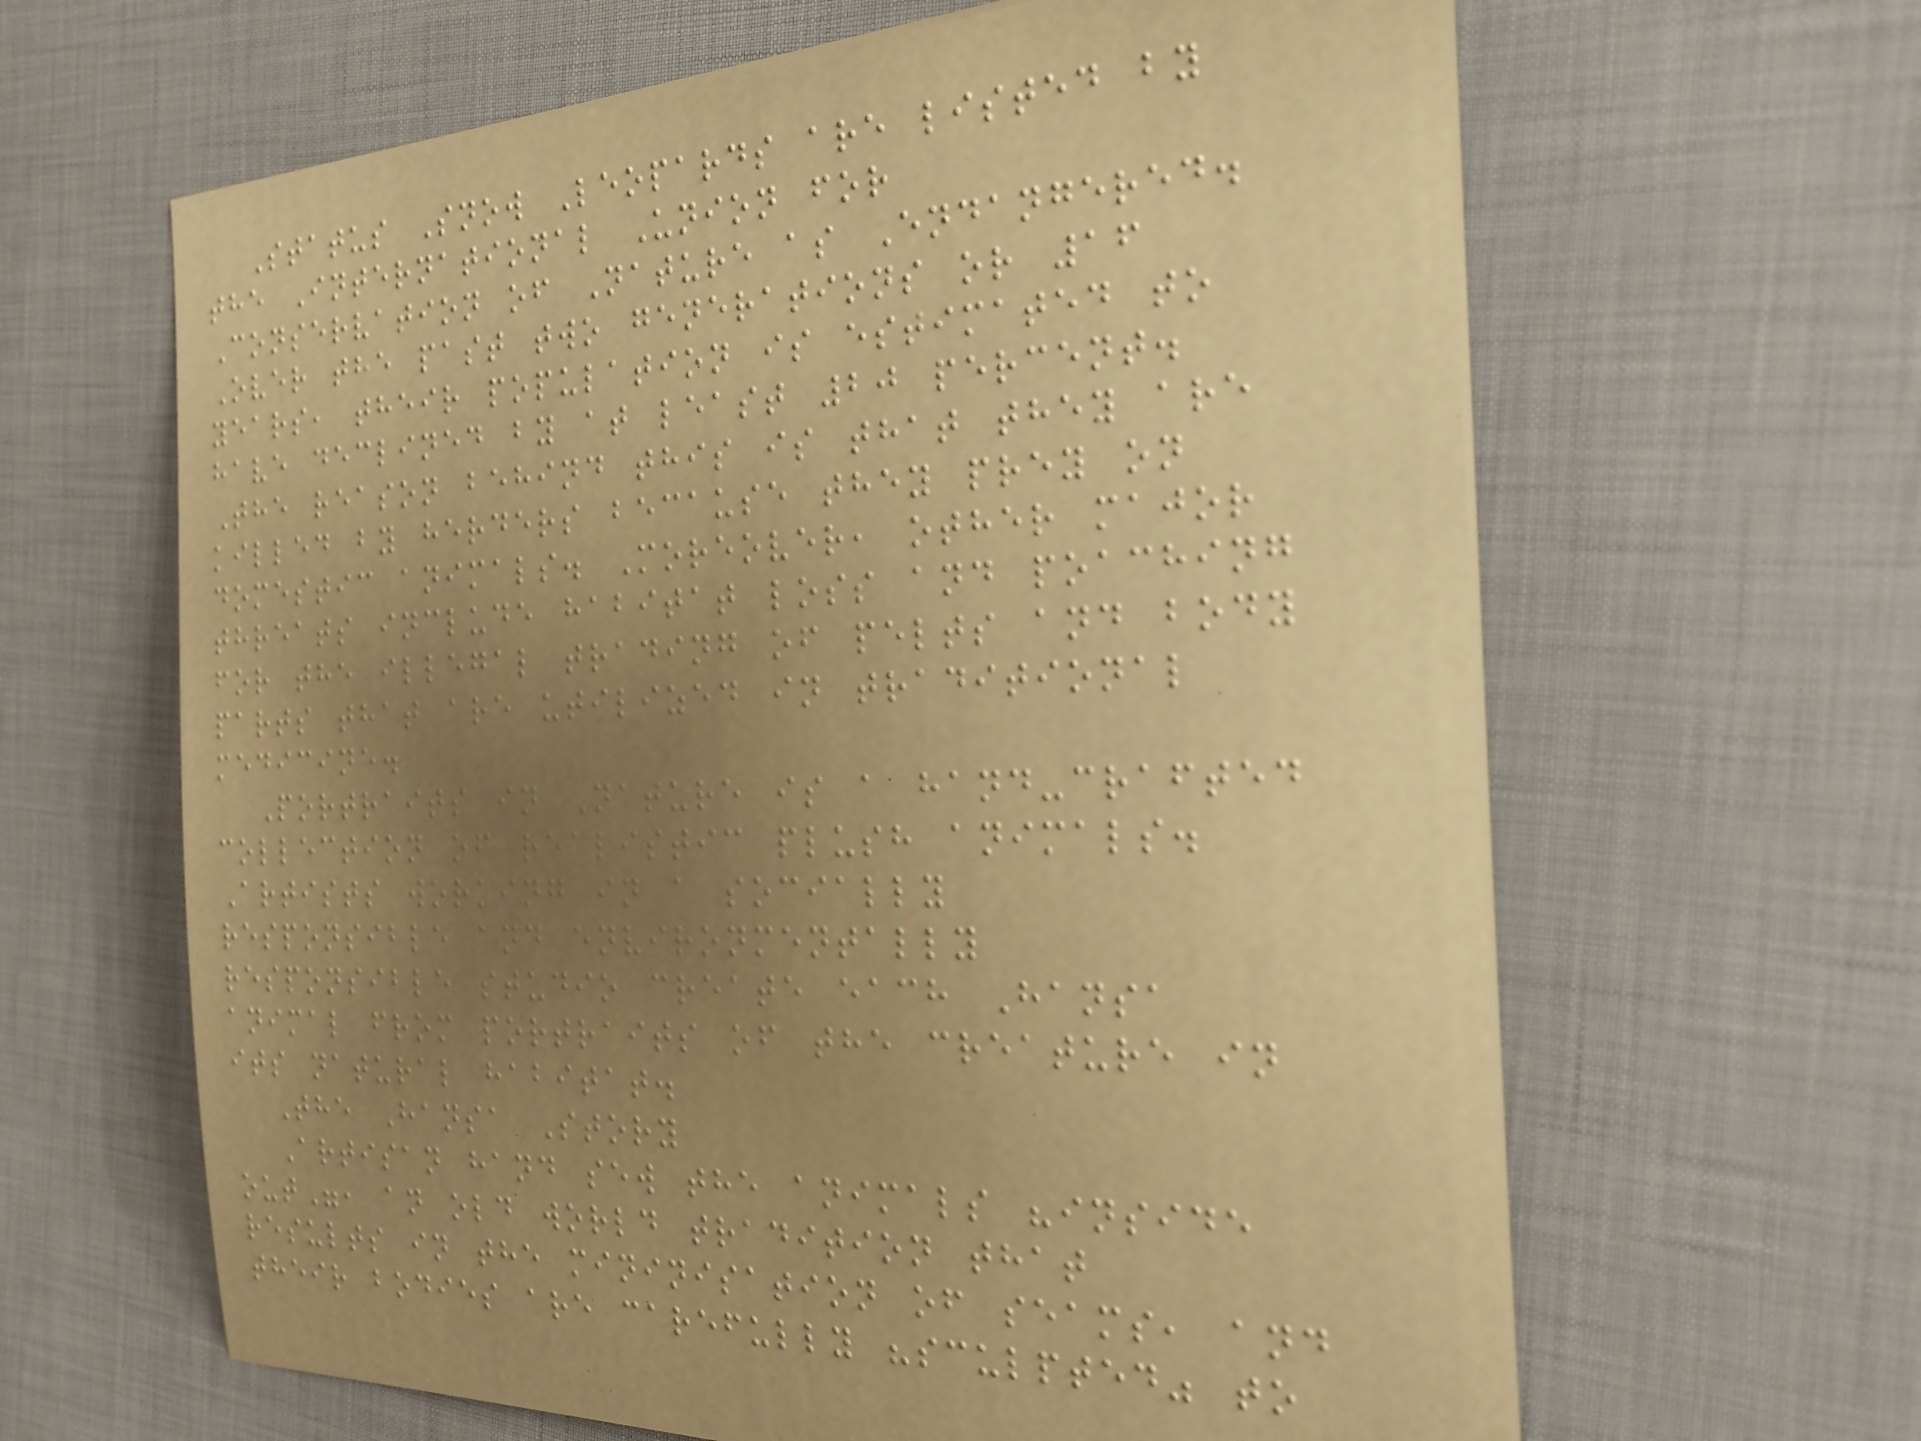Status Snow Leopards are listed by
the International Union for
Conservation of Nature as Endangered.
Over the past two generations or 16
years, their population is estimated to
have declined by at least 20 percent.
The reason behind this is that they are
killed by herders because they prey on
domestic animals. Moreover, other major
threats include habitat loss and poaching
for the illegal trading of pelts and body
parts that are utilized in traditional
medicine.
Portraits in Nature is a hand-crafted
collection of realistic plush animals.
Artists working in a socially
responsible and environmentally
responsible studio create each Hansa
animal from portraits of the creature in
its natural habitat.
The Hansa Story
Artisan hand sew the animals "inside
out", an old world tradition that
results in the mininisation of seams, and
their bodies are carefully "sculpted" to
